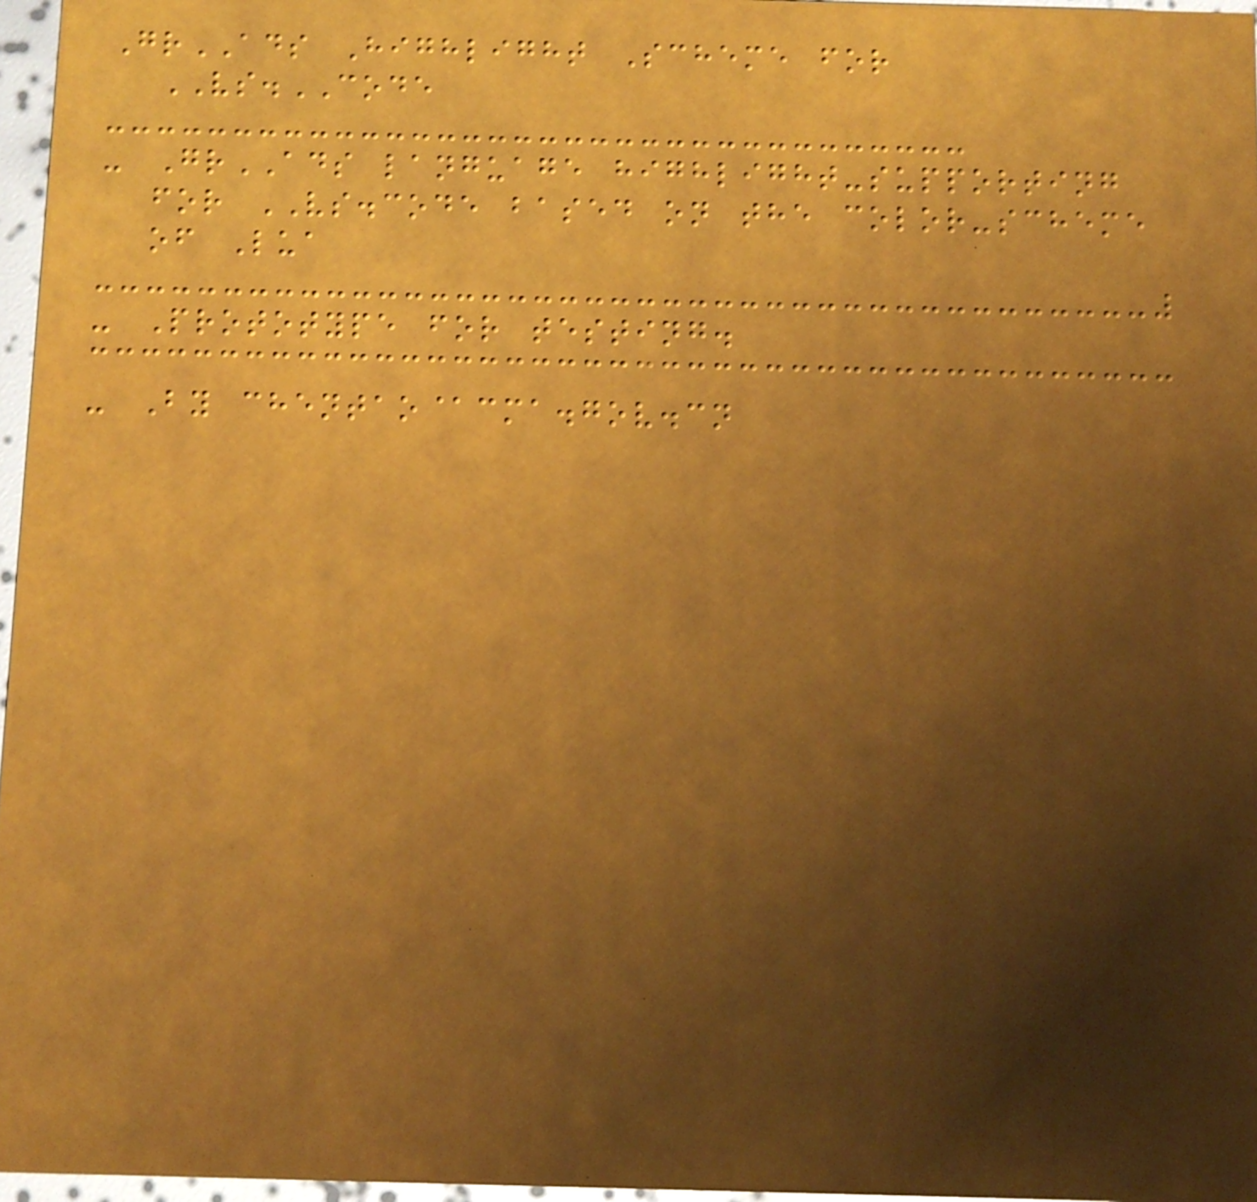GrADS Highlight Scheme for
VS.CODE
- GrADS language highlight-supporting
for VS.code based on the color-scheme
of Lua
- Prototype for testing.
- By chentao@cma.gov.cn
